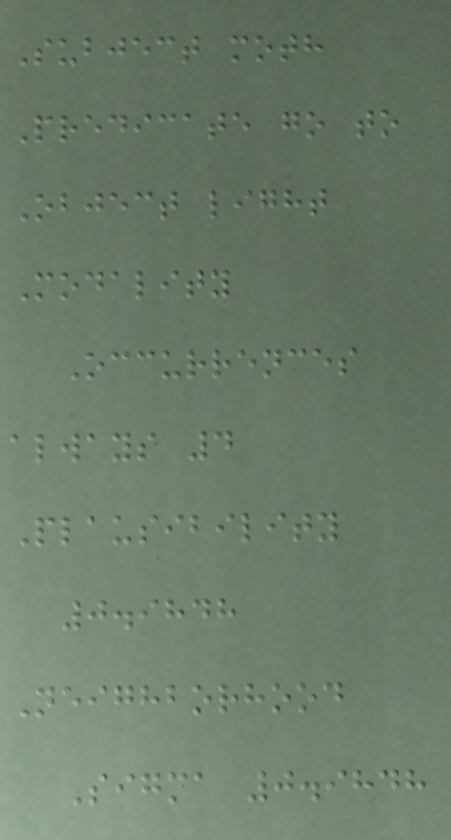Subject moth
Predicate go to
Object light
Modality
Occurrences
always 4
Plausibility
0.9848
Neighborhood
Sigma 0.9848
